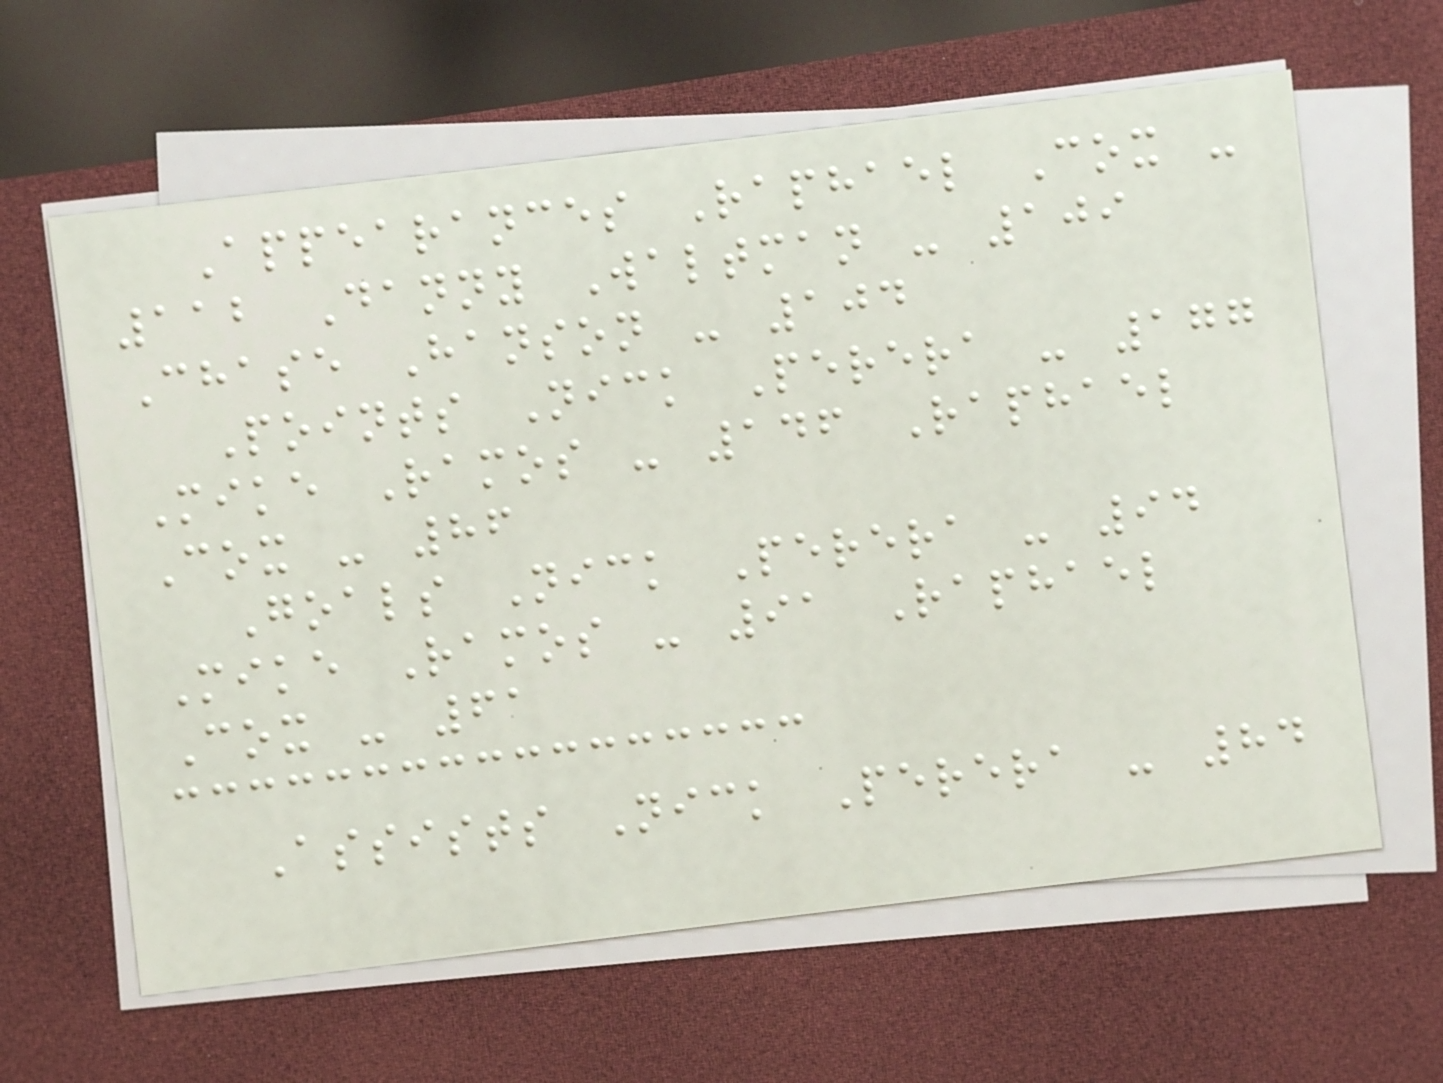Appearances Raphael Cox -
112 Danny Waltman - 109
Chase Hanson - 104
Points Nick Perera - 177
Mike Ramos - 146 Raphael
Cox - 86
Goals Nick Perera - 94
Mike Ramos - 91 Raphael
Cox - 61
Assists Nick Perera - 84
